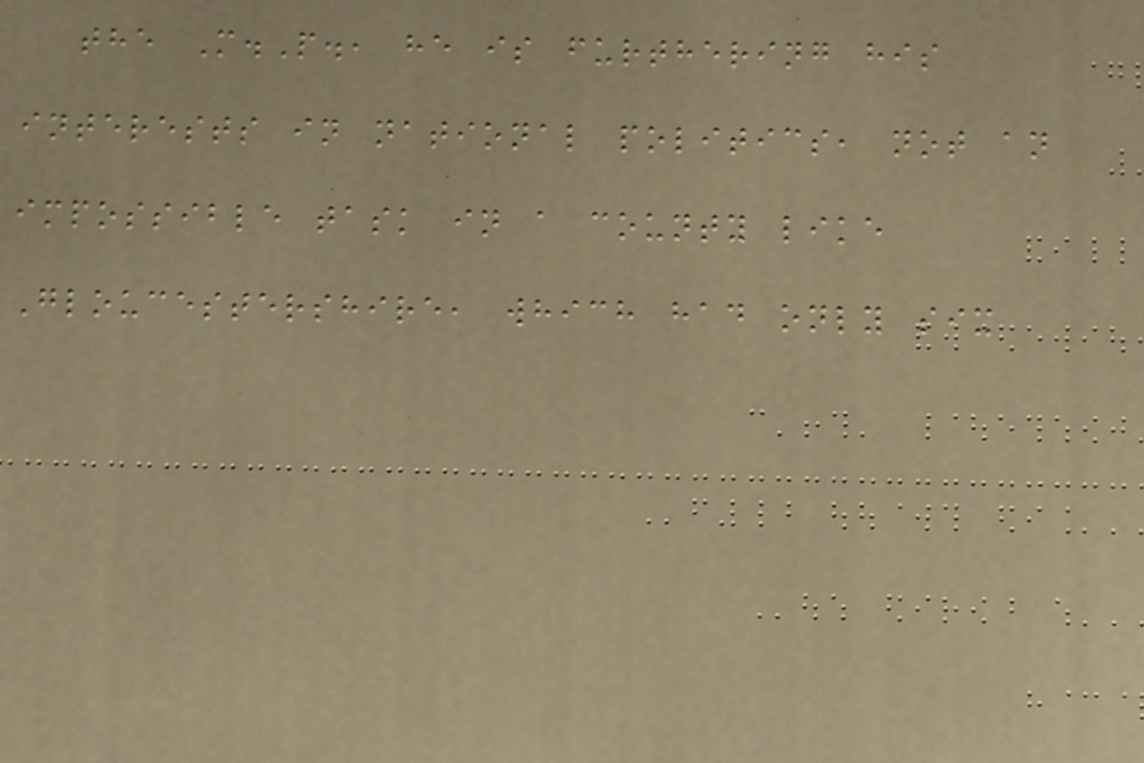the M.P., he is furthering his
interests in national politics, not an
impossible task in a county like
Gloucestershire, which had only six
